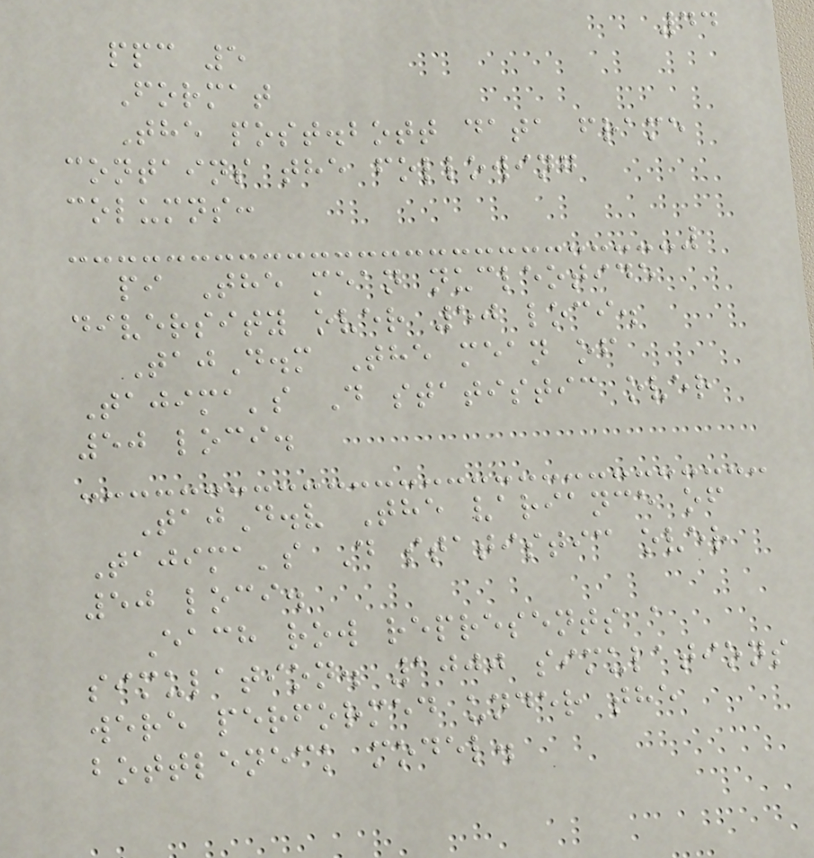44
ppc 5
Format
The post.bott data frame
contains the following
columns:
pi The mean nucleotide
diversity over 50 loci.
TajD.m The mean of
Tajima's D statistic over
50 loci.
TajD.v The variance of
Tajima's D statistic over
50 loci.
Each row represents a
simulation. 1000 simulations
were performed under the
bottleneck model.
